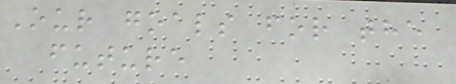Our goals for the
future
